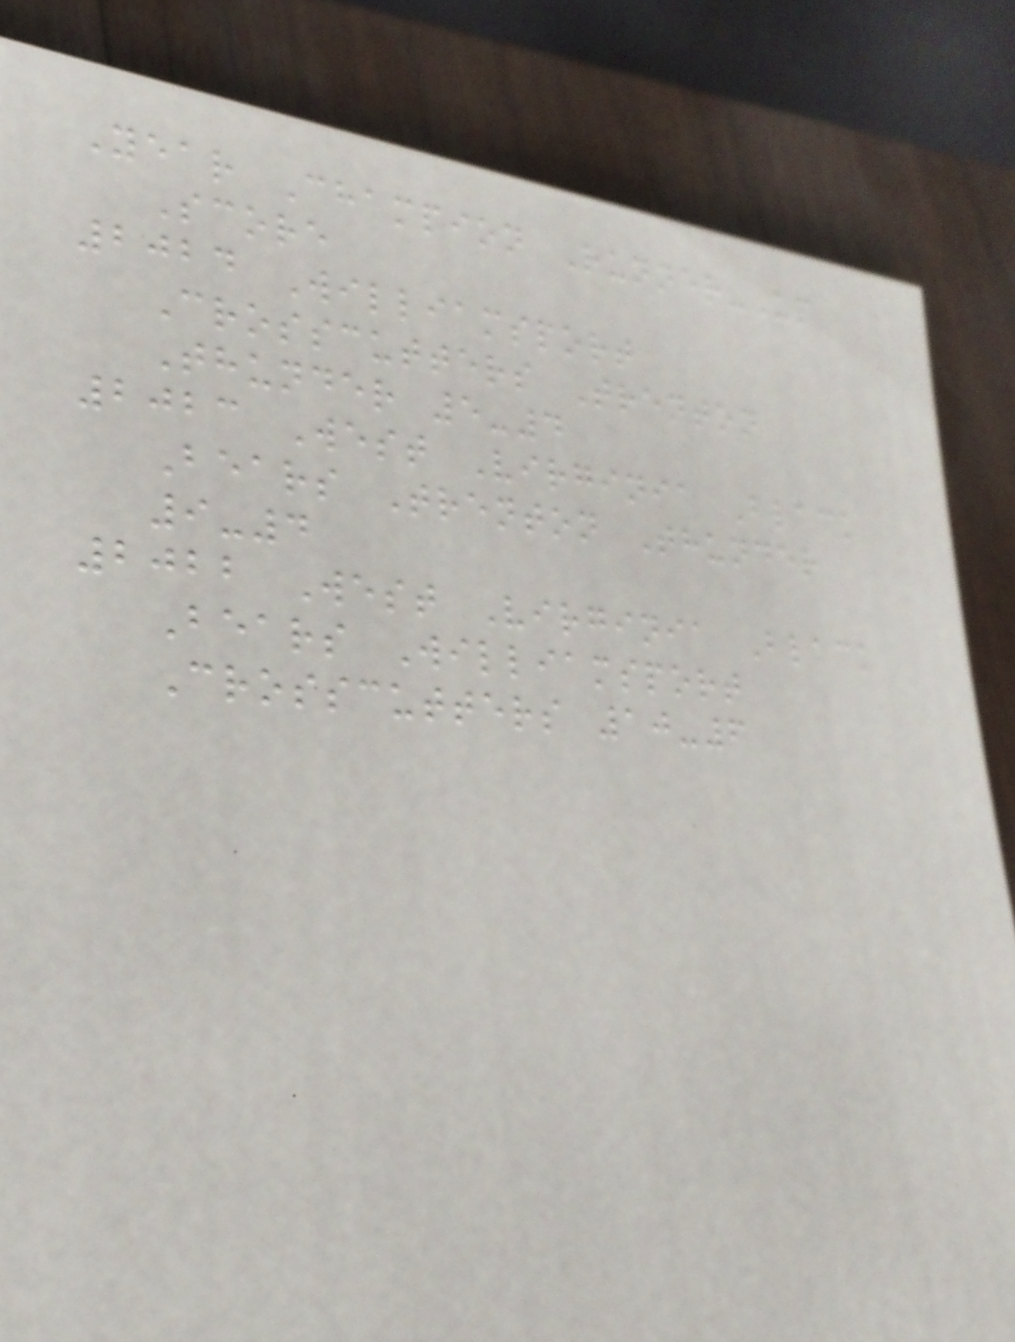Year Champion Runner-Up
Score
2024 Williamsport
Crosscutters Trenton
Thunder 5-4
2023 West Virginia Black
Bears Trenton Thunder
9-4
2022 West Virginia Black
Bears Williamsport
Crosscutters 10-6
